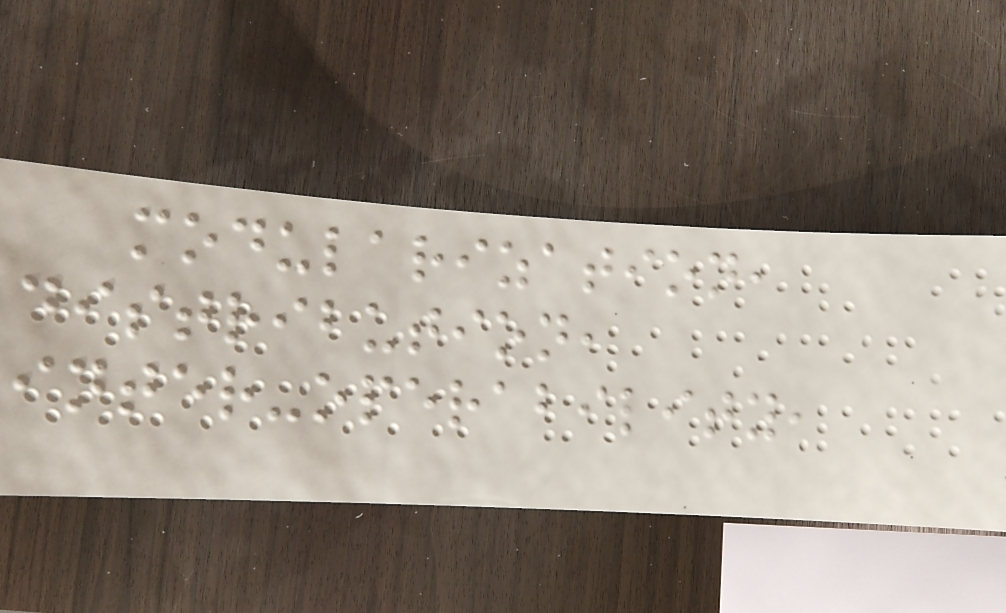modularization,
distribution,
inter-operability,
